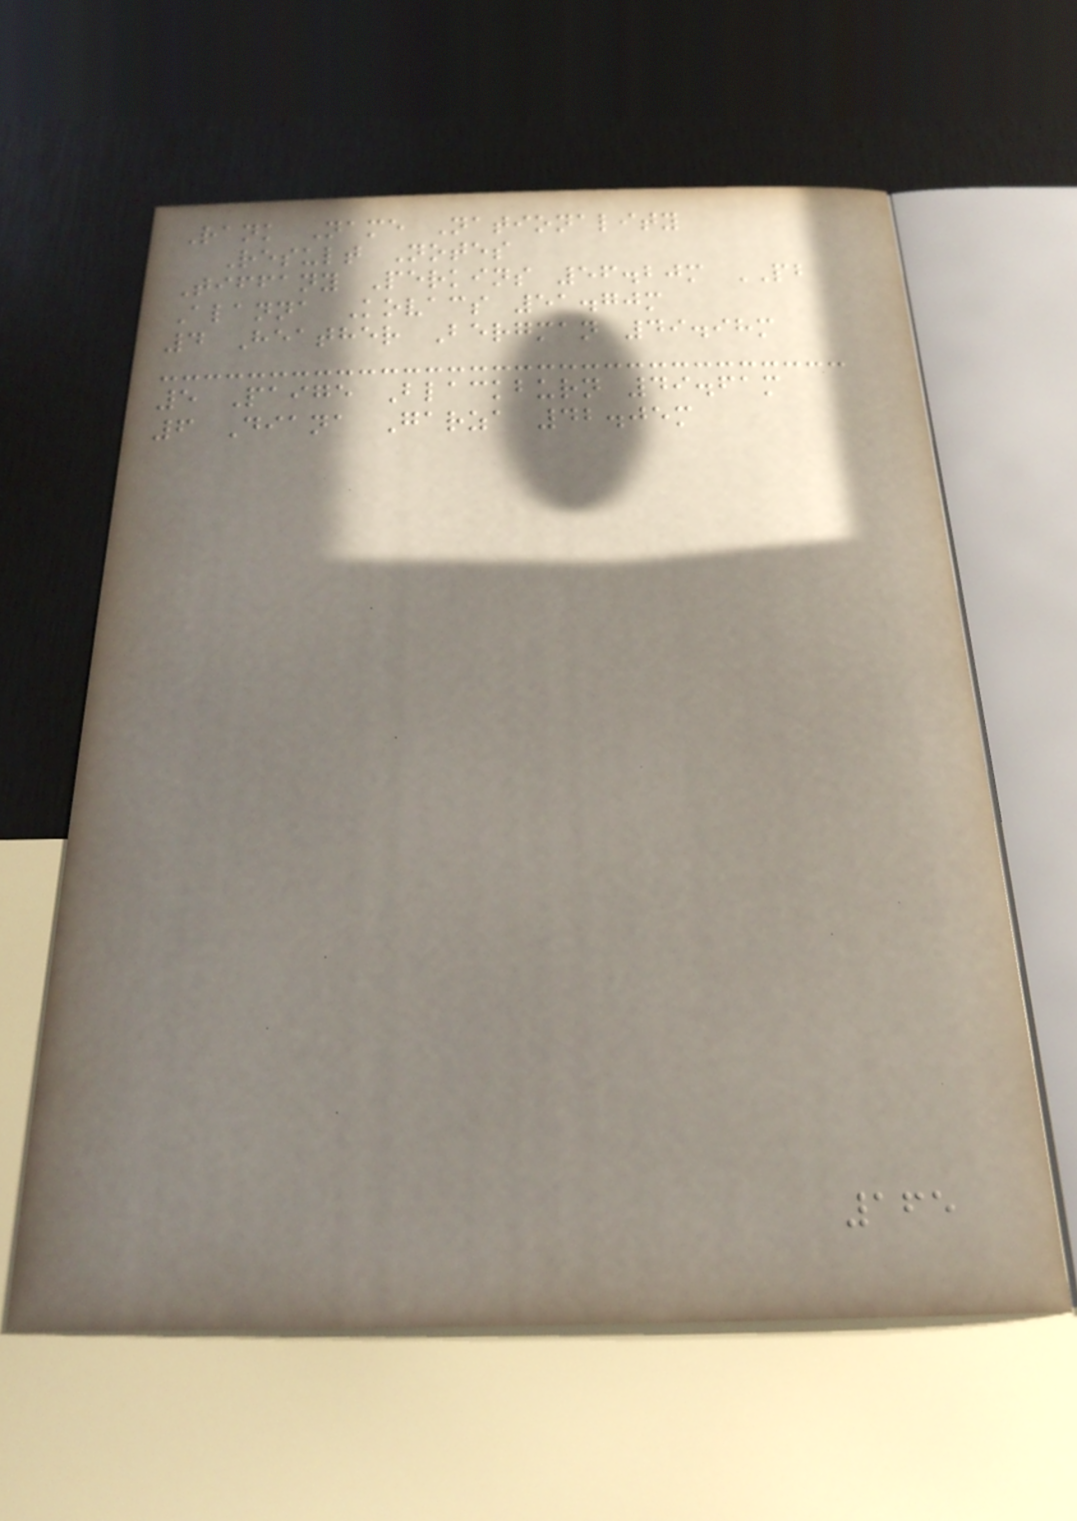Rank Name Nationality
Result Notes
Tiffany Perkins 56.20m PB
Alanna Kovacs 51.70m
4 Heather Bergman 49.98m
5 Paige Blackburn 49.61m
6 Diana Garza 42.05m
165
